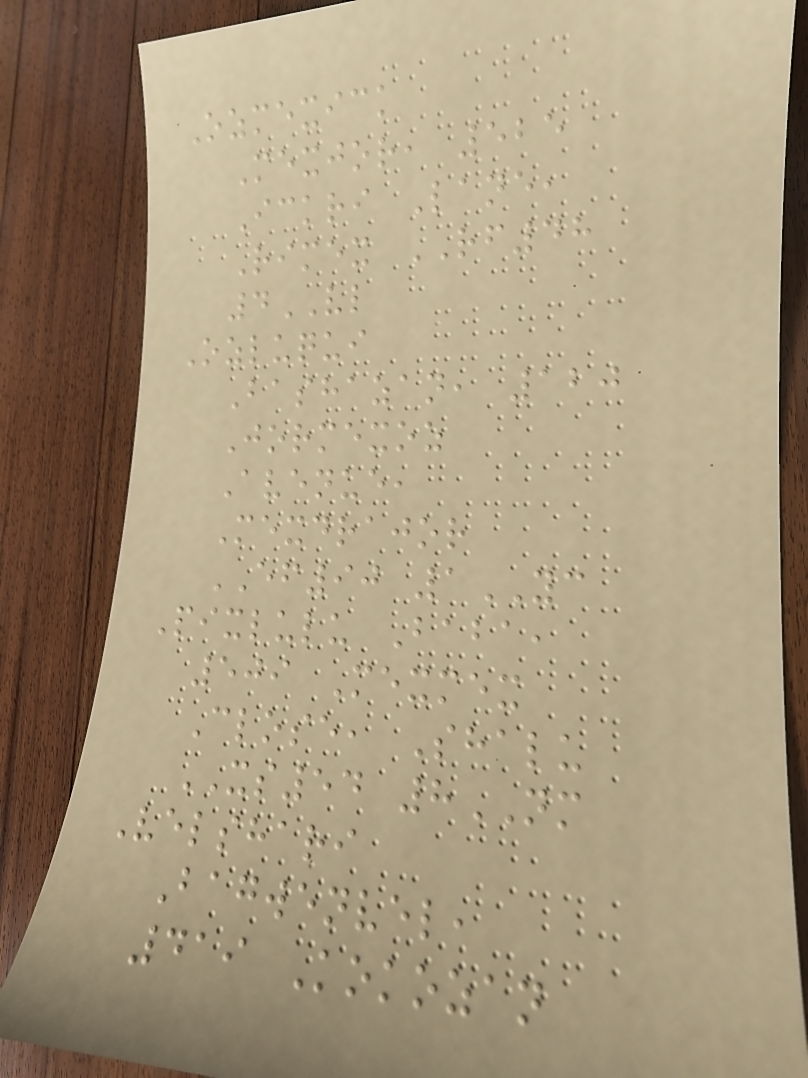Ozmexick
Mexjor, 525
Ickri Lane,
Rimex RF48
4VL
Ozluqui
Bashazan, 120
Jormexoz
Avenue,
Mexdrajor
EF90 1YC
Pixlulu Baba,
509 Mexmex
Close, Shalu
XS54 8NM
Velshari
Bagwenvel,
419 Kokozan
